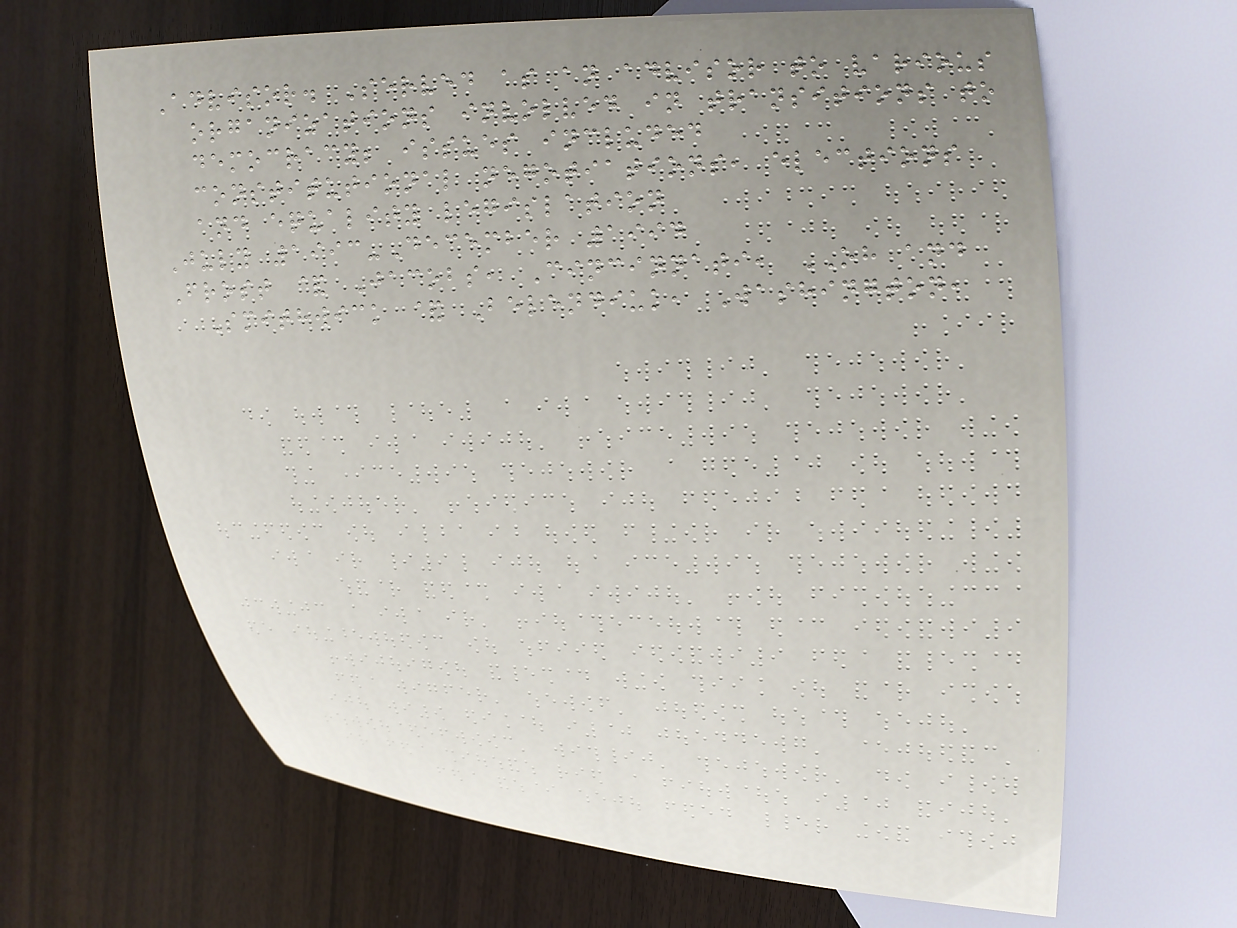Advisor. Served as an advisor to various
organizations involved in transitions to
democracy; issues included
constitutional negotiations, elections
and equality legislation
July 1993-December 1994
Frost & Jacobs, Cincinnati, OH and
Smithwick & Belendiuk, Washington,
